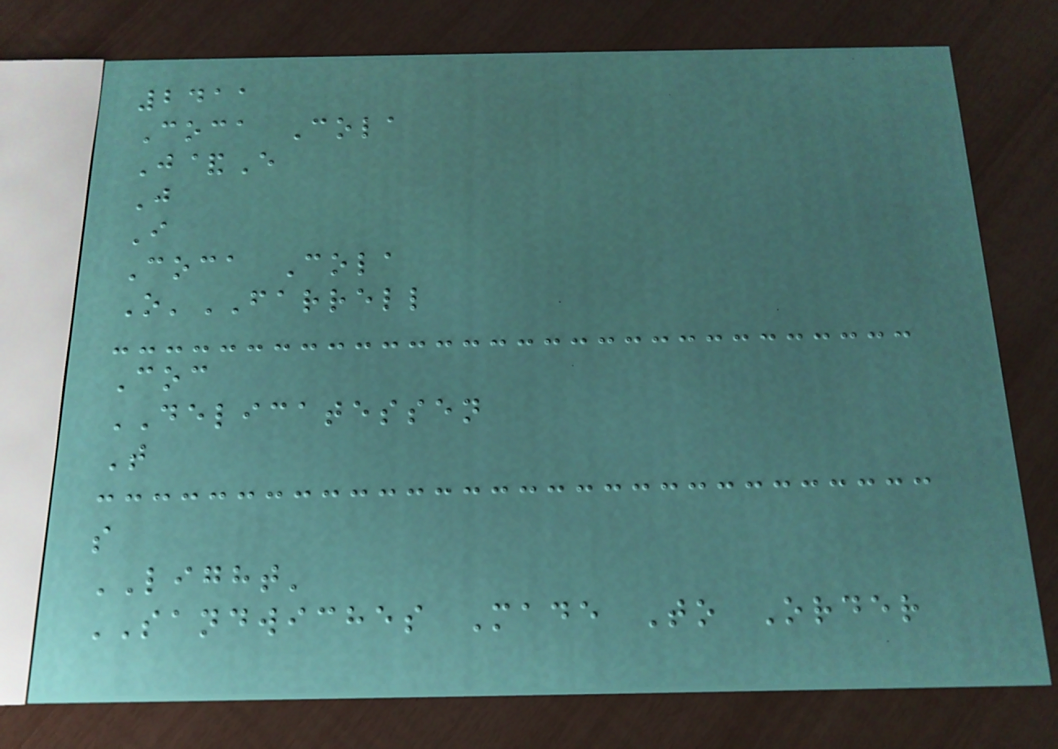2411
Coca Cola
J&E
J
I
Coca Cola
O'FARRELL
Coc
DELICATESSEN
T
s
LIGHT'
SANDWICHES Made To Order
